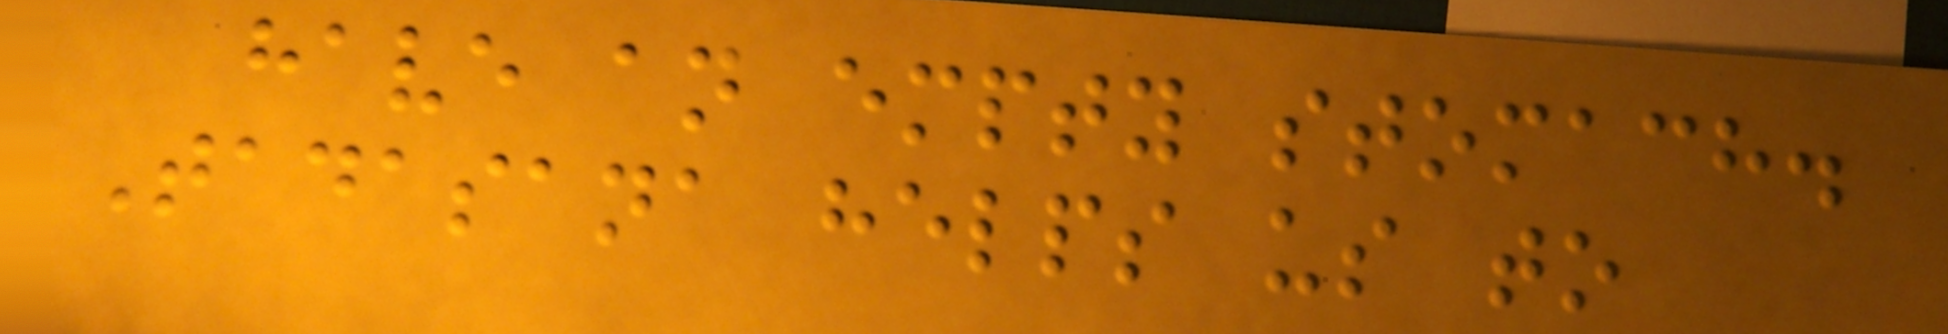have an empty stomach.
Tadasana helps us to
